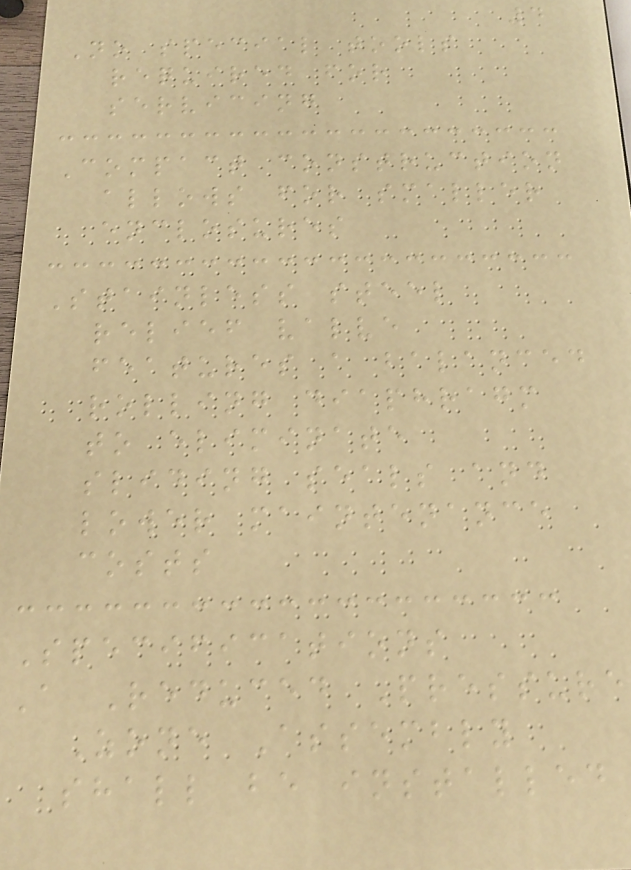4
No special tools
required for
servicing
Compact construction
allows for smaller
enclosures
Stainless steel
relief valve
features a balanced
rolling diaphragm
to eliminate
sliding seals and
lower maintenance
costs
Specifications
A Reduced Pressure
Zone Assembly
shall be installed
